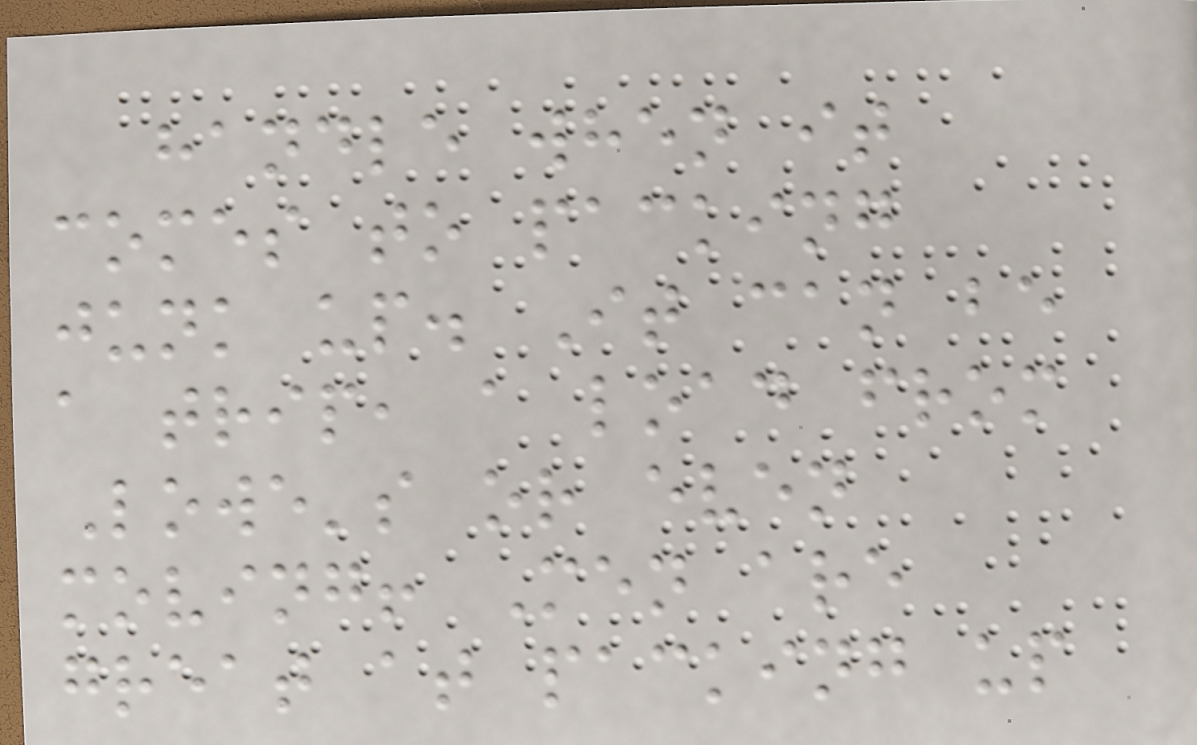handle when it
comes to packing
junk up. It can be
a trip, a load from
Lowe's or even
moving! Men are
great at packing up
